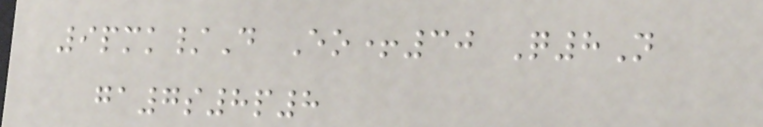9pmk/D Eo+30 Q8N
ga7s8p8
